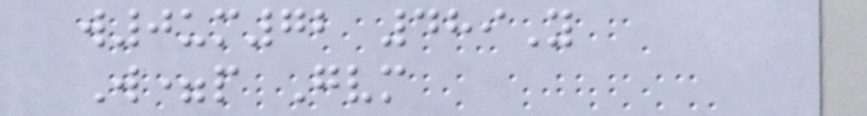w0um72 489Y
W=p Gvm
